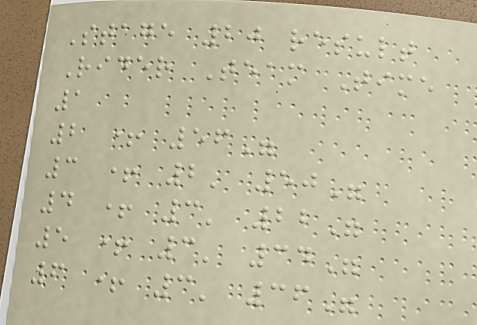Stage 20 result
Rider Team Time
1
2 + 56"
3 + 2' 50"
4 + 3' 22"
5 + 3' 34"
6 + 3' 36"
